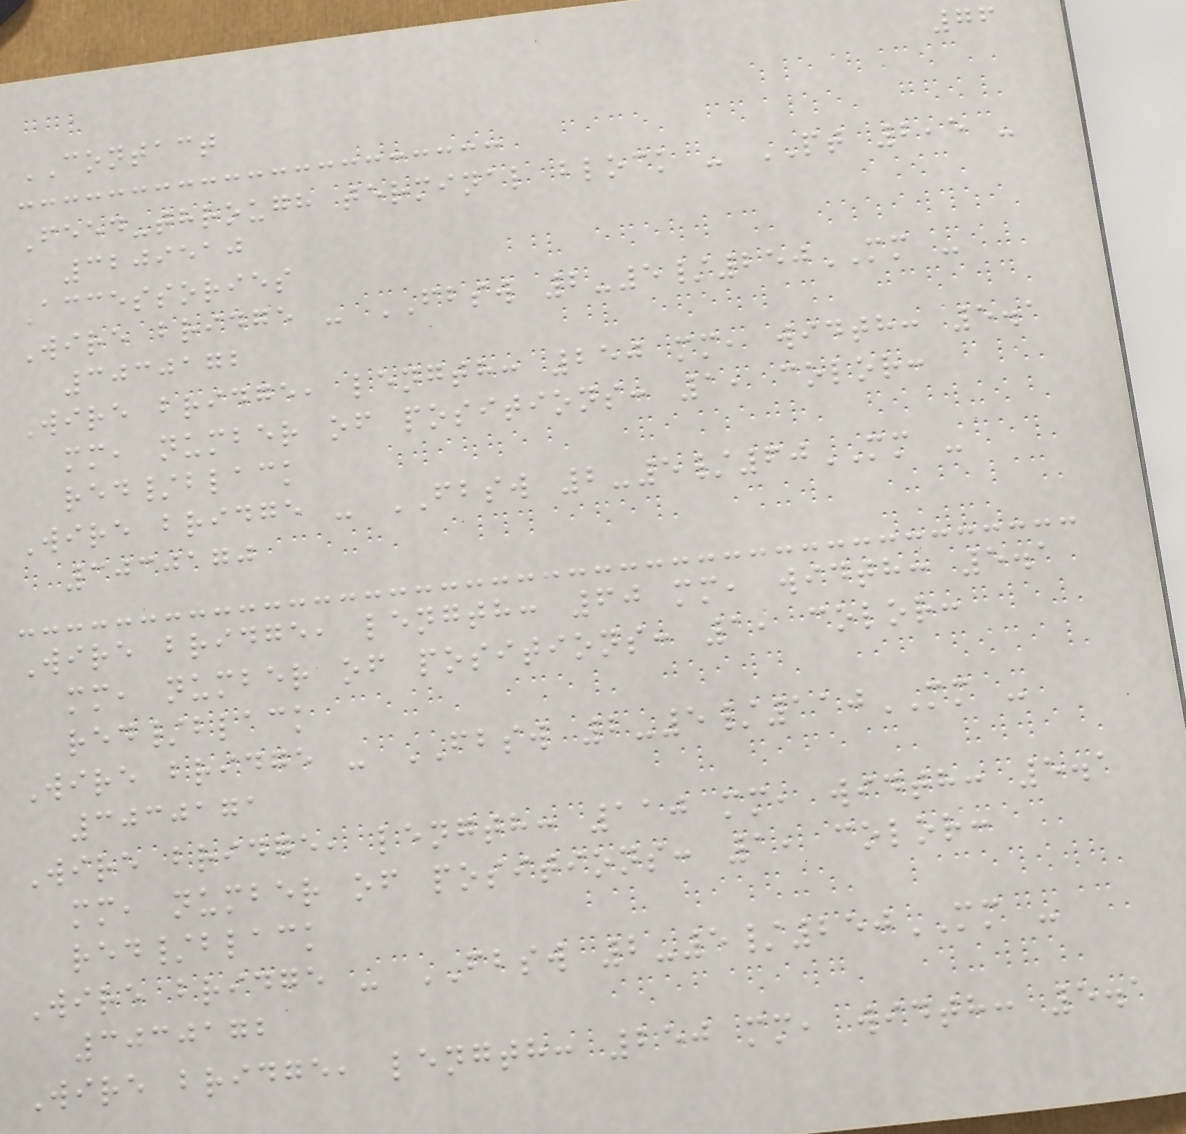76
CONTACT
Feed-through terminal block - PT 2,5 -
3209510
Accessories
Wire bridge - FBSW 2-5/250MM -
3030172
Wire bridge, length: 250 mm, width: 5.1
mm, number of positions: 1, color:
red/black
Wire bridge - FBSW 2-5/60MM -
3030170
Wire bridge, length: 60 mm, width: 5.1
mm, number of positions: 1, color:
red/black
Wire bridge - FBSW 2-5/110MM -
3030171
Wire bridge, length: 110 mm, width: 5.1
mm, number of positions: 1, color:
red/black
Wire bridge - FBSW 2-5/250MM -
3030172
Wire bridge, length: 250 mm, width: 5.1
